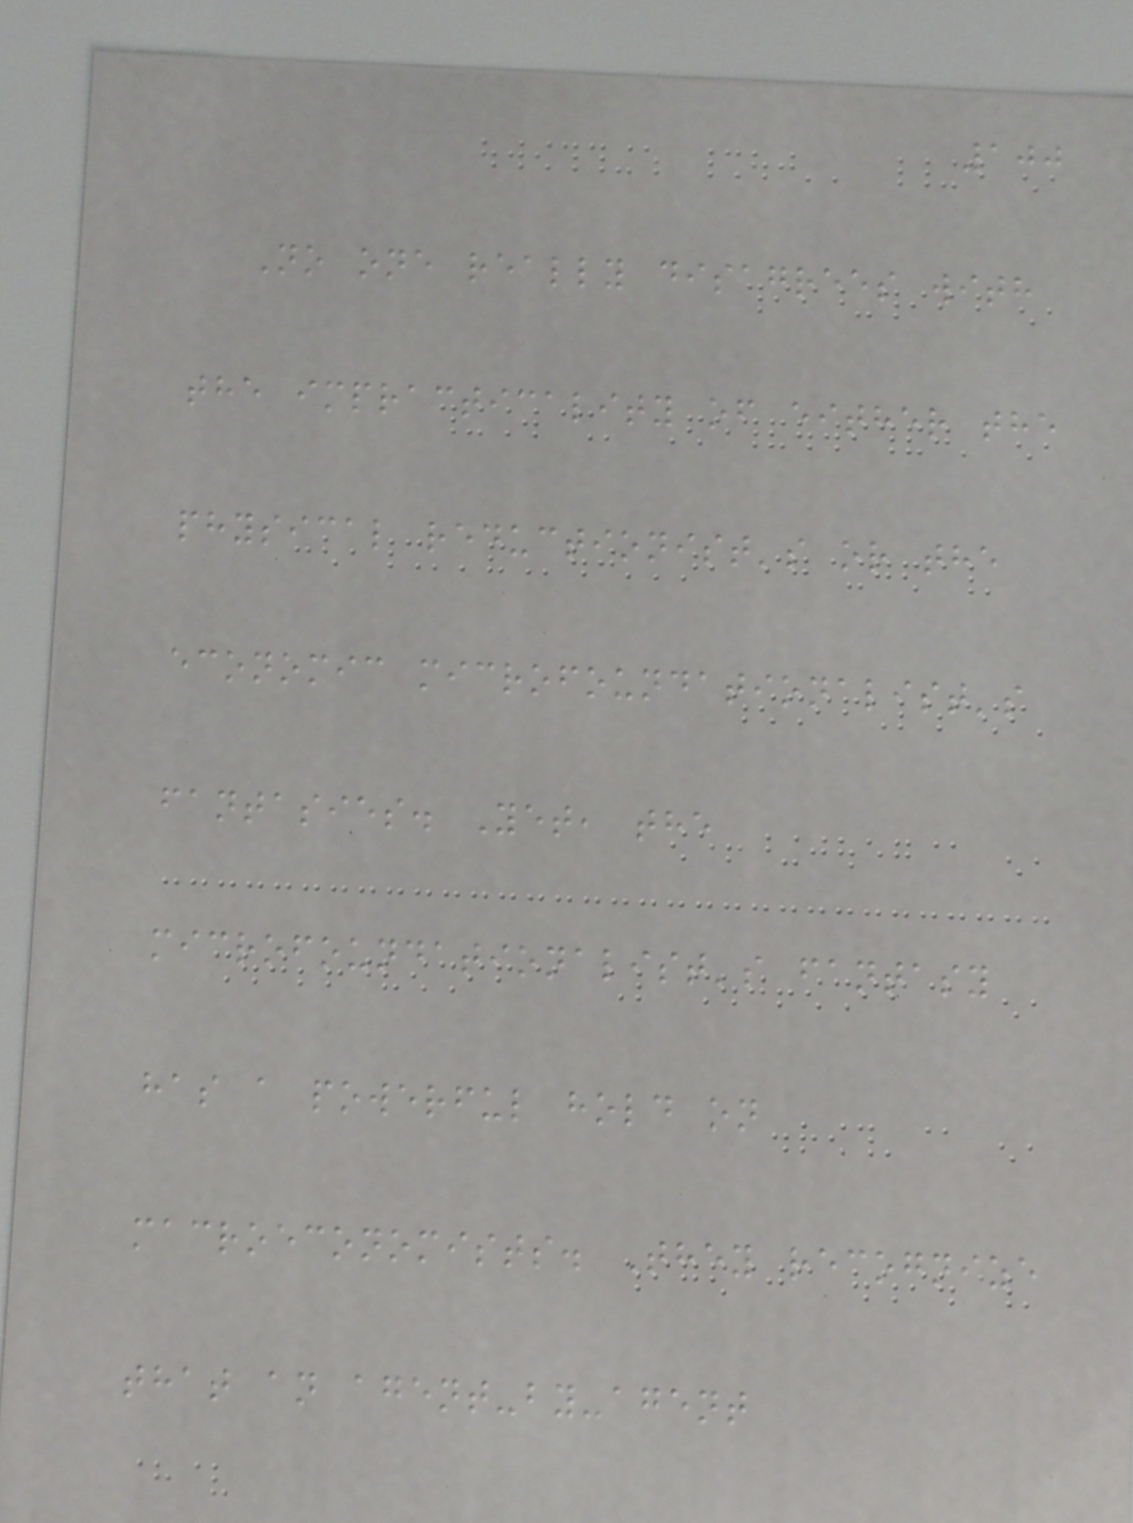100
No one really disagrees with
the impracticality of either the
physical reductionist's or the
economic microfoundationalist's
fantasies. Yet, the
microfoundationalist's fantasy
has a powerful hold on
macroeconomists. They recognize
that an agent-by-agent
